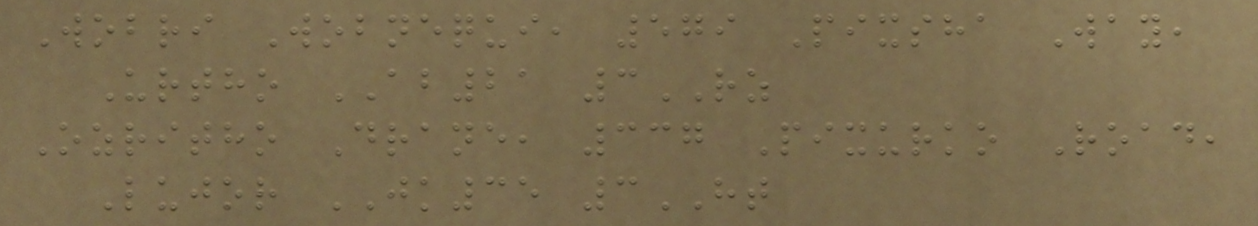Wobri Wobnequi, 579 Pixsha Way,
Urtho AB21 3RZ
Ozritho Drane, 337 Pixurko Road,
Lujor JK35 3HT
